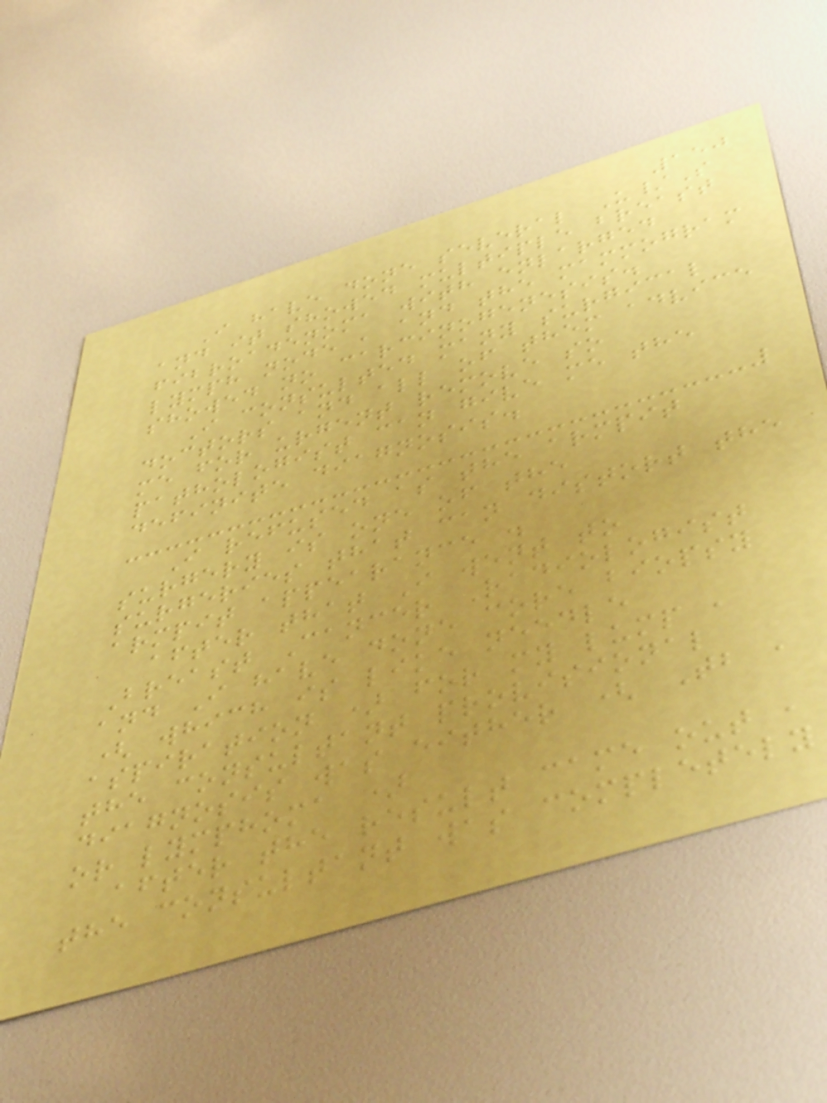150
I have done several U/S
and it showed multiple breast
fibroadenoma with enlarged
lymph node , and the mammogram
showed no carcinogenesis.
I consulted many surgical
doctors and all of them advice
me for urgent remove so
pathologist can give me the
definite diagnosis.
I refused as the armpit
surgery is one of the
surgeries that can distort the
armpit appearance .
after that I went to
Breast Cancer Radiologist
and I have done core biopsy
( which is like needle
aspiration ) for my lump ,
the consultant provisional
diagnosis was either ( Tb ,
or lymphoma )
after the result came out ,
the consultant was completely
